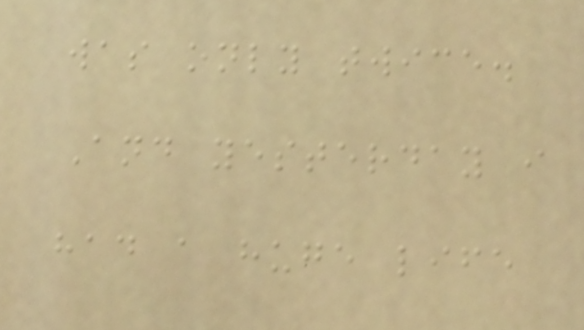was only twice.
And yesterday i
had a huge life
